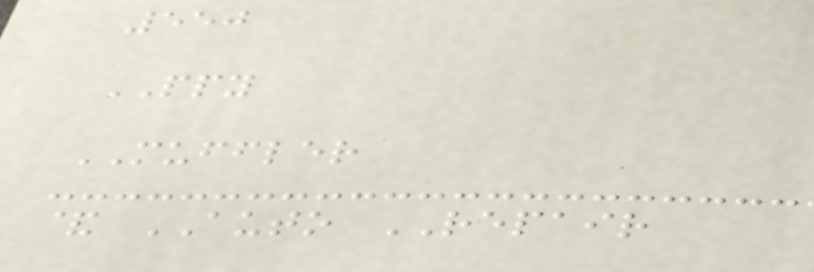550
PPY
MUFFLER
& AUTO REPAIR
